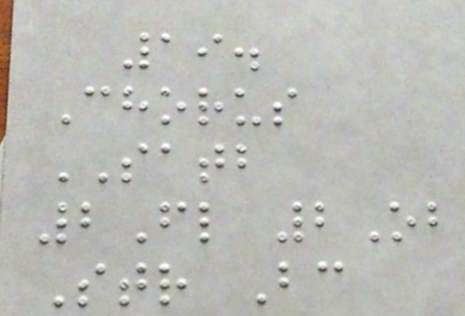19.
Chorus
SATB
2Fl 2Ob
Str Bc
